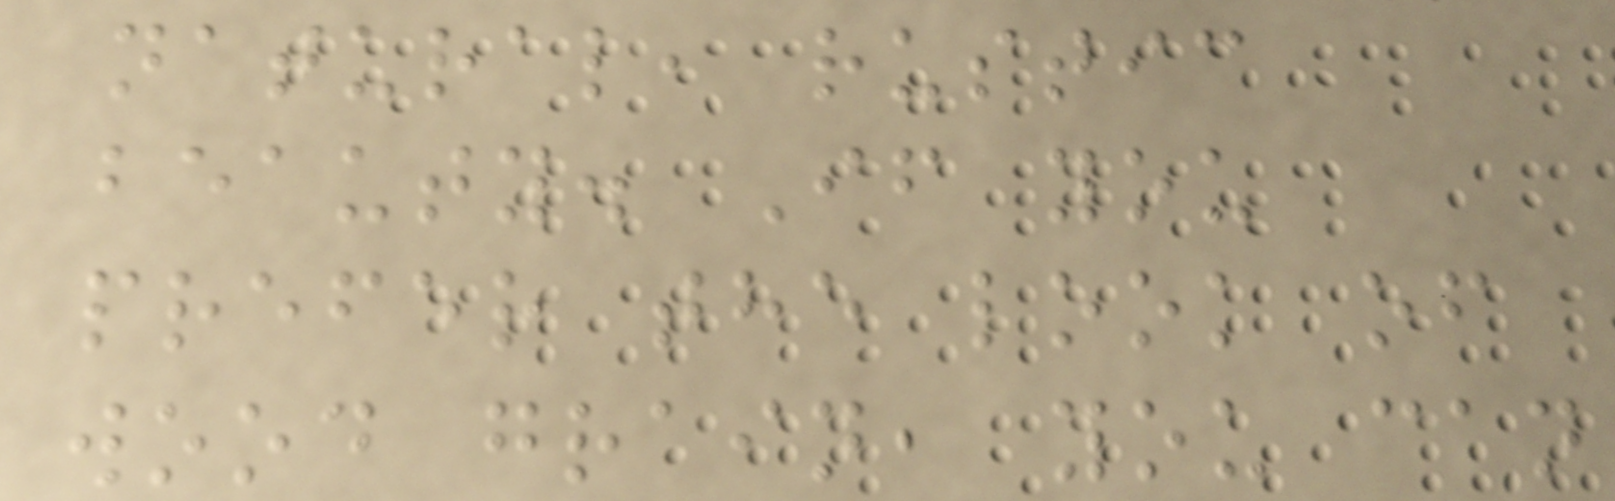natural, rustic
beauty. If you
prefer the look of
wood grain, you can
